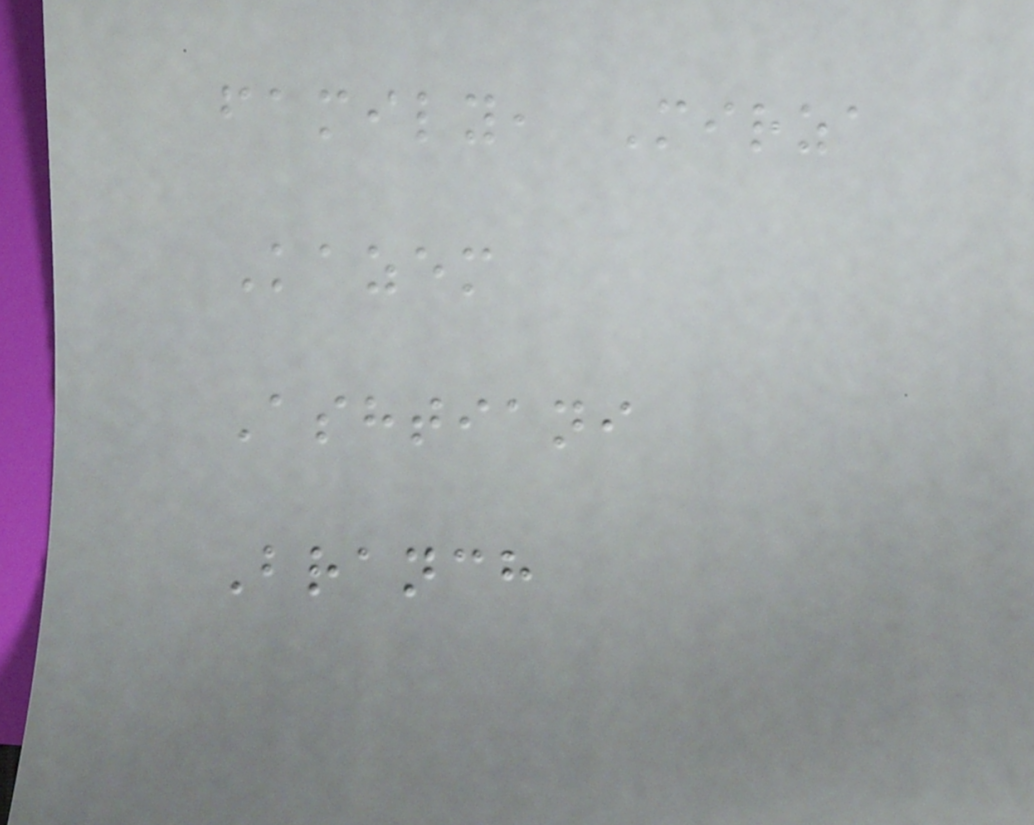family, Mirza
Kazem
Ashtiani
Branch
